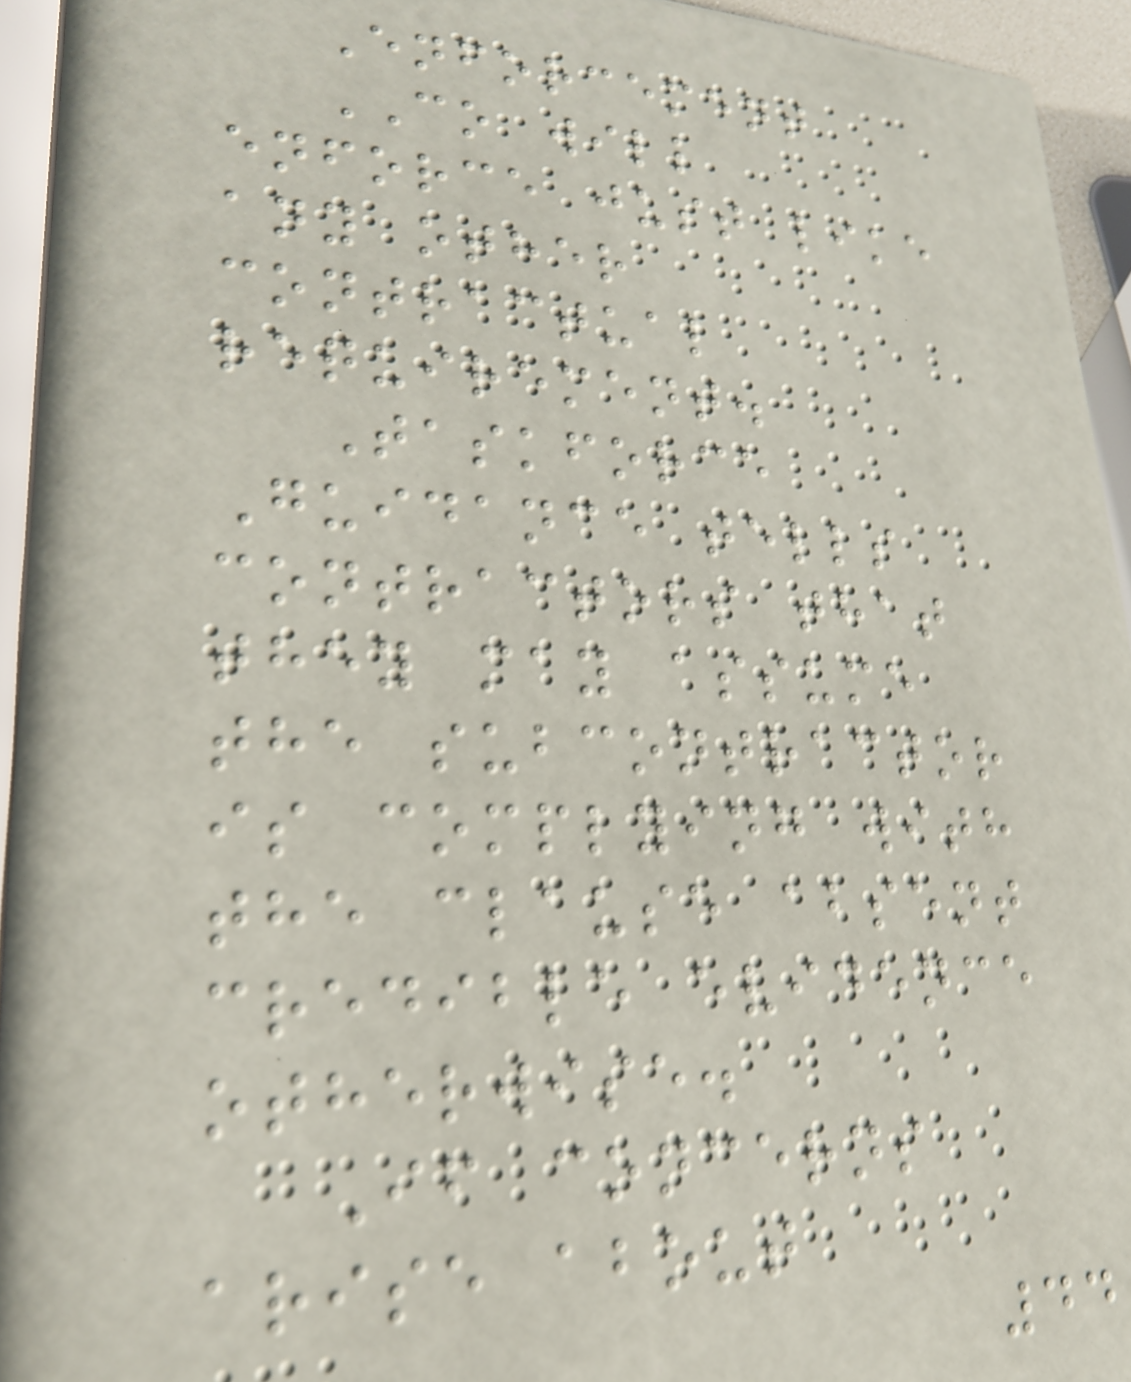Enforcement
CO will
enforce just like
any other
contractual
requirement.
Taskforce
Guidance tells
contractors that
they may assume
the subcontractor
is complying with
the clause absent
credible evidence
otherwise.
If concerns
arise about
44
